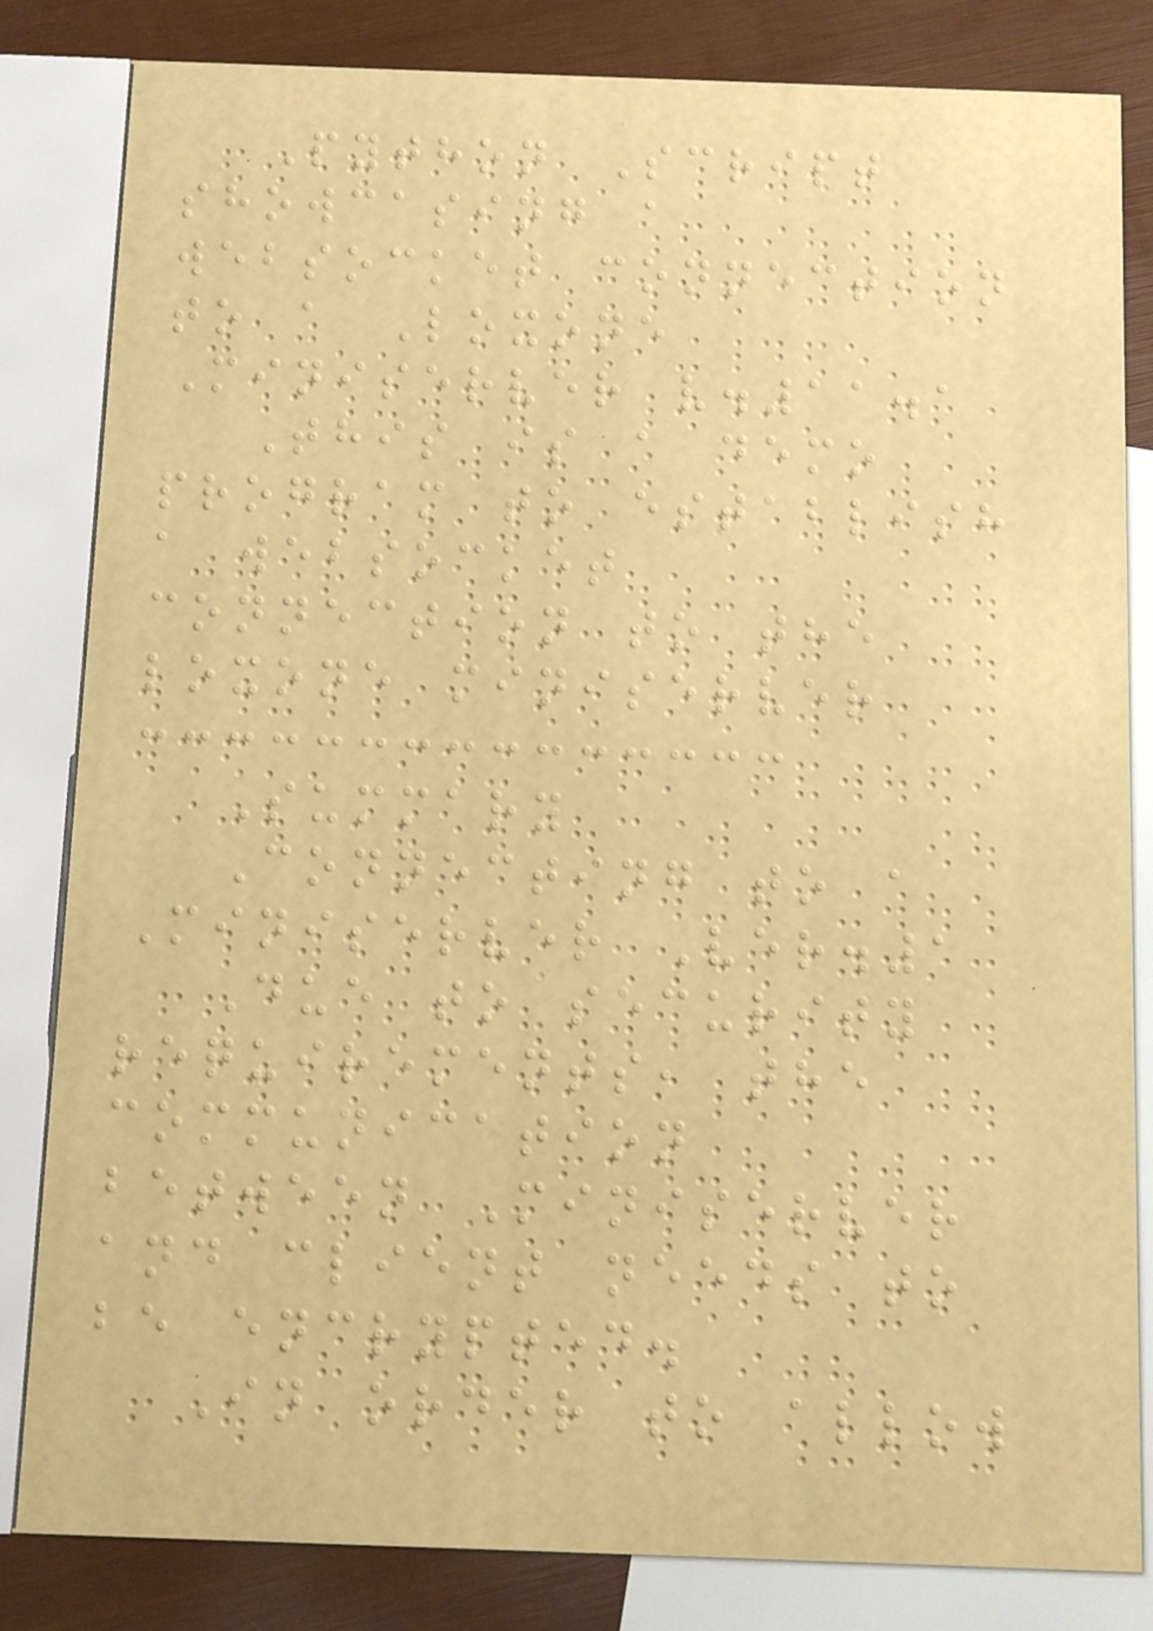Python Script
showcasing a
websocket connection
to a Loxone
Miniserver v.11.1
This is a demo
program to establish
a websocket
connection to the
loxone miniserver
Summary
Connecting to a
Miniserver Ver.1
Due to security
requirements, the
communication
between Miniserver
and client needs to
be encrypted.
In order to allow
